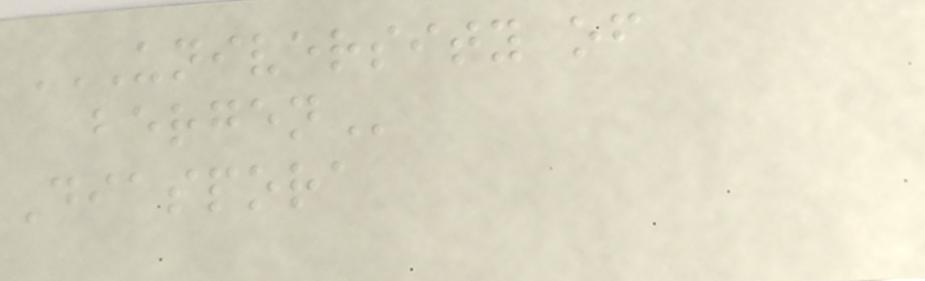UNIVERSITY OF
BERGEN
Diaspora
